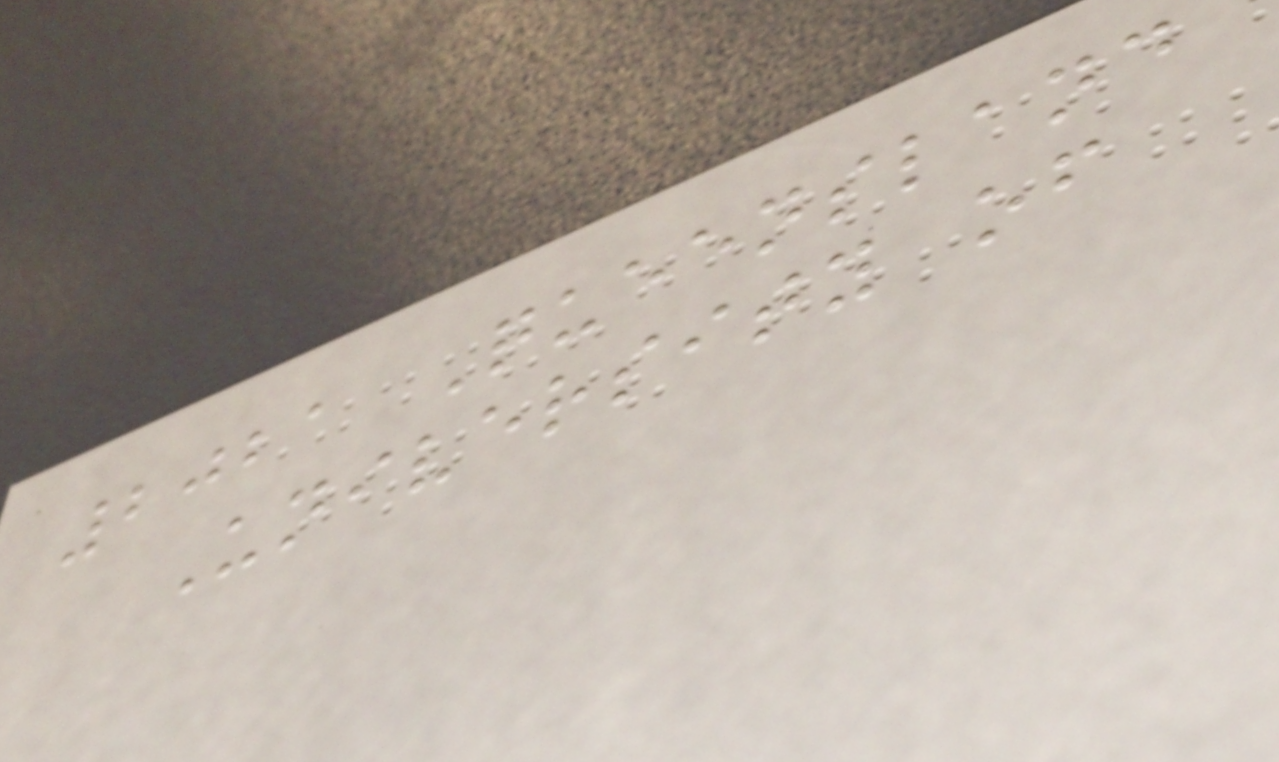2021 Queensland
University of
